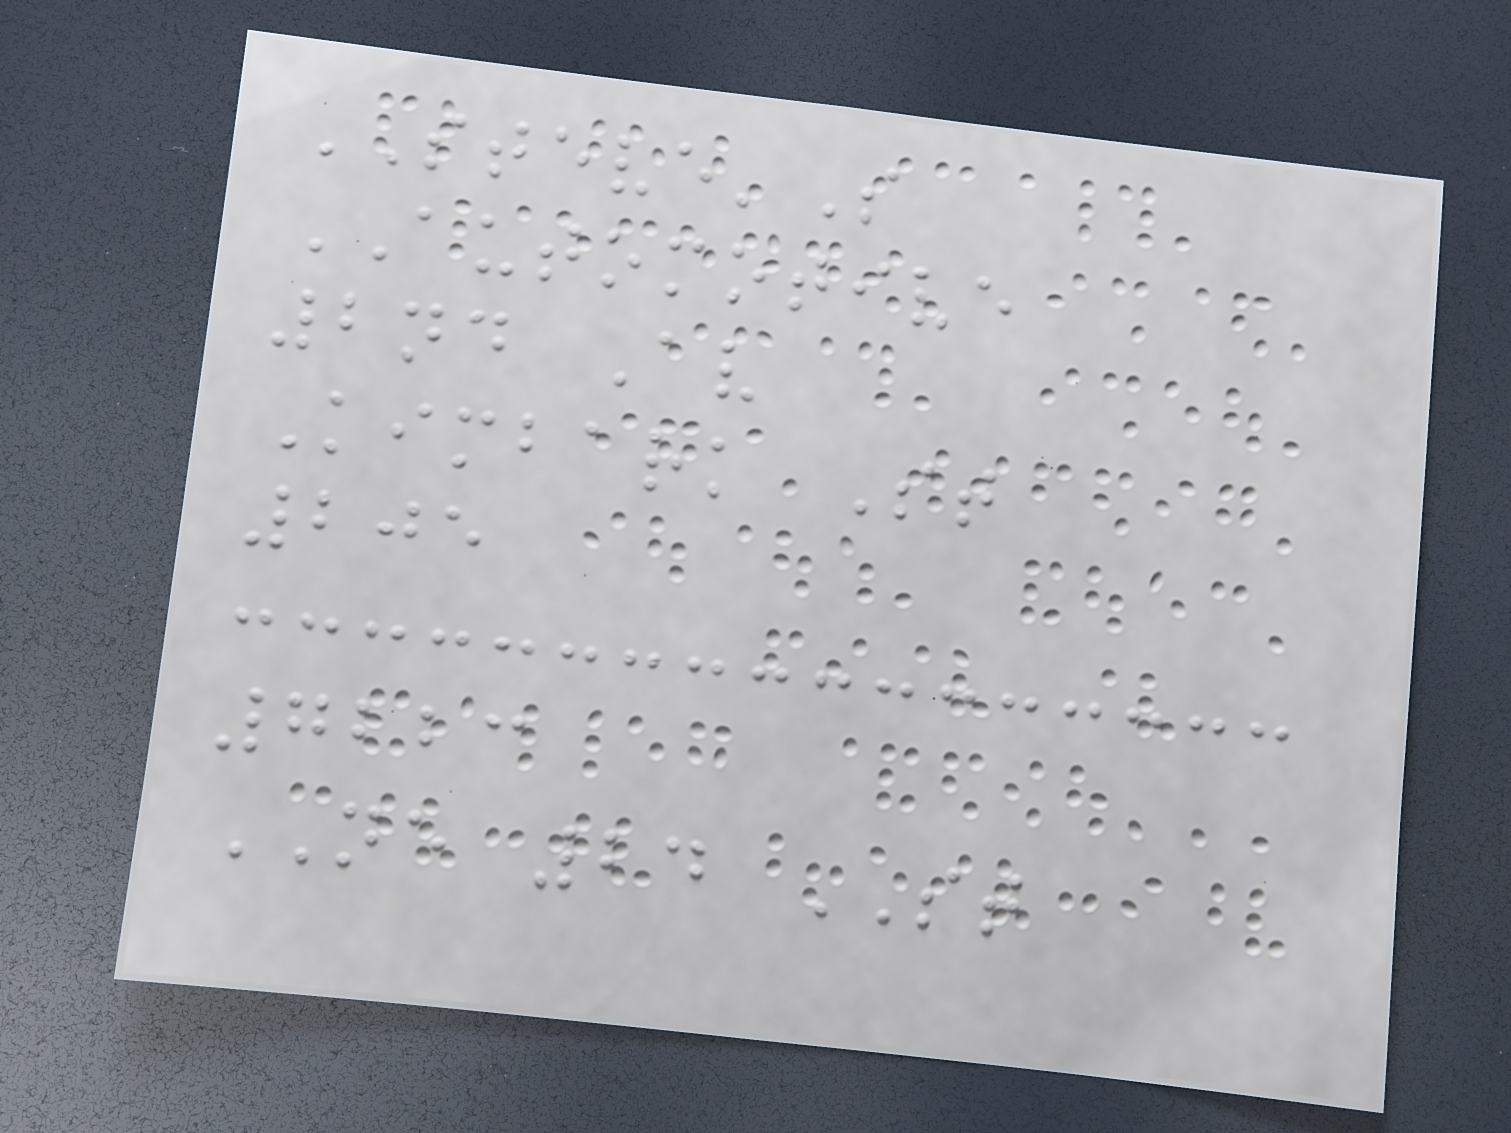STEVE'S
AUTOMOTIVE
2nd Av
Kimbark St
205
7223
NE 24 ST
